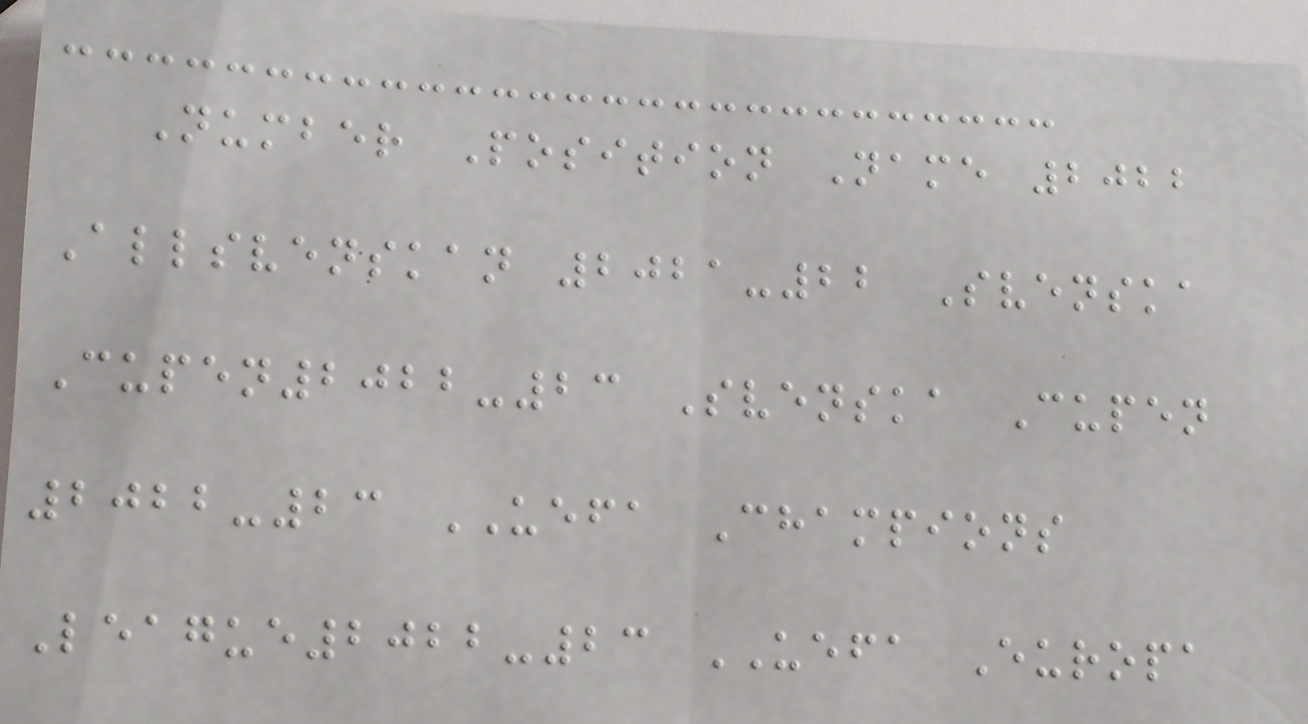Number Position Name 2022
Allsvenskan 2021-22 Svenska
Cupen2022-23 Svenska Cupen
2022-23 UEFA Champions
League2022-23 UEFA Europa
